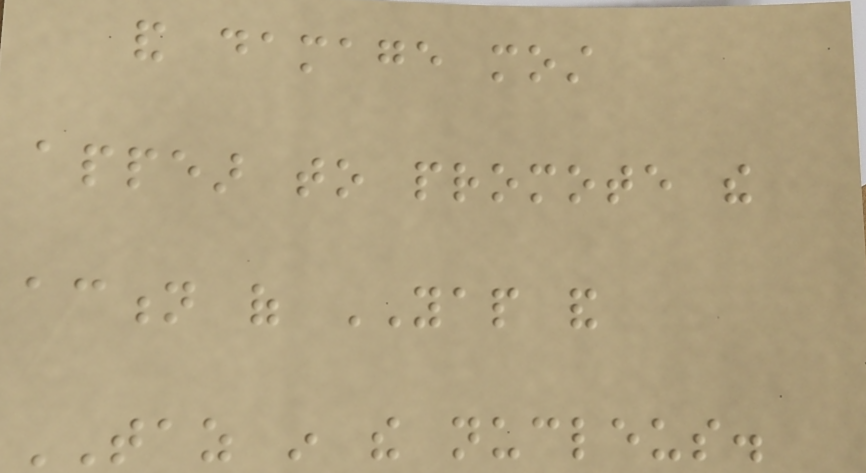and damage most
appear to promote the
action of YAP and
TAZ in the nucleus.
